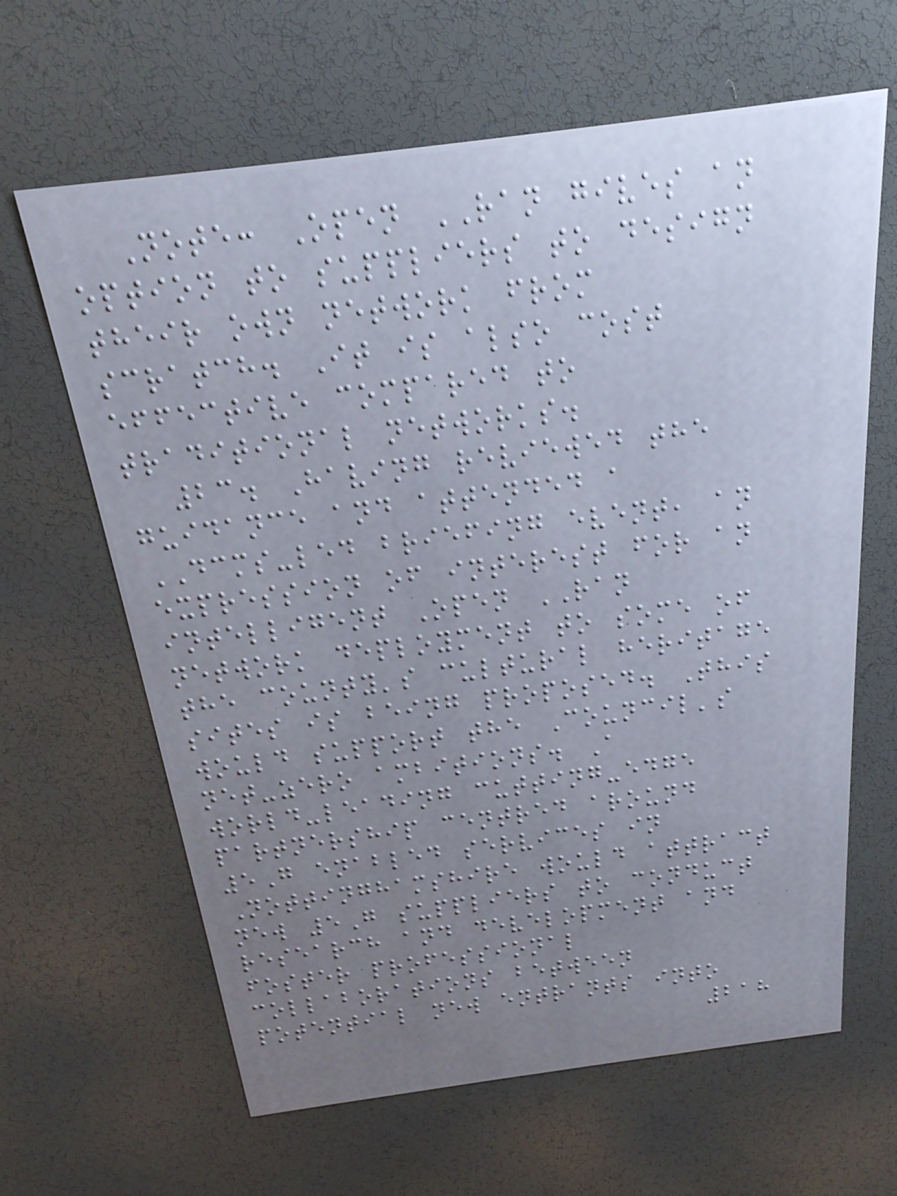Note: Open RAN gives an
option to suppliers to design
their own network from
scratch. It is also cost
effective compared to
traditional networks.
23. Having reviewed the
guidance and attended a
DCMS-led briefing event, an
expression of interest for an
intelligent Open RAN
network deployment to some of
the county's cultural heritage
sites is being proposed. This
would support the Council's
net-zero ambitions. A
world-leading cutting-edge
partnership centred around
5G enabled services in
Nottinghamshire would attract
new 5G suppliers to conduct
research and development and
foster professional
collaborations between
potential new entrants into
218
